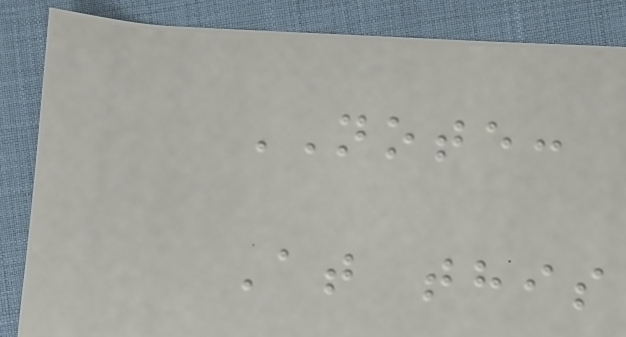NOTE:
At this
